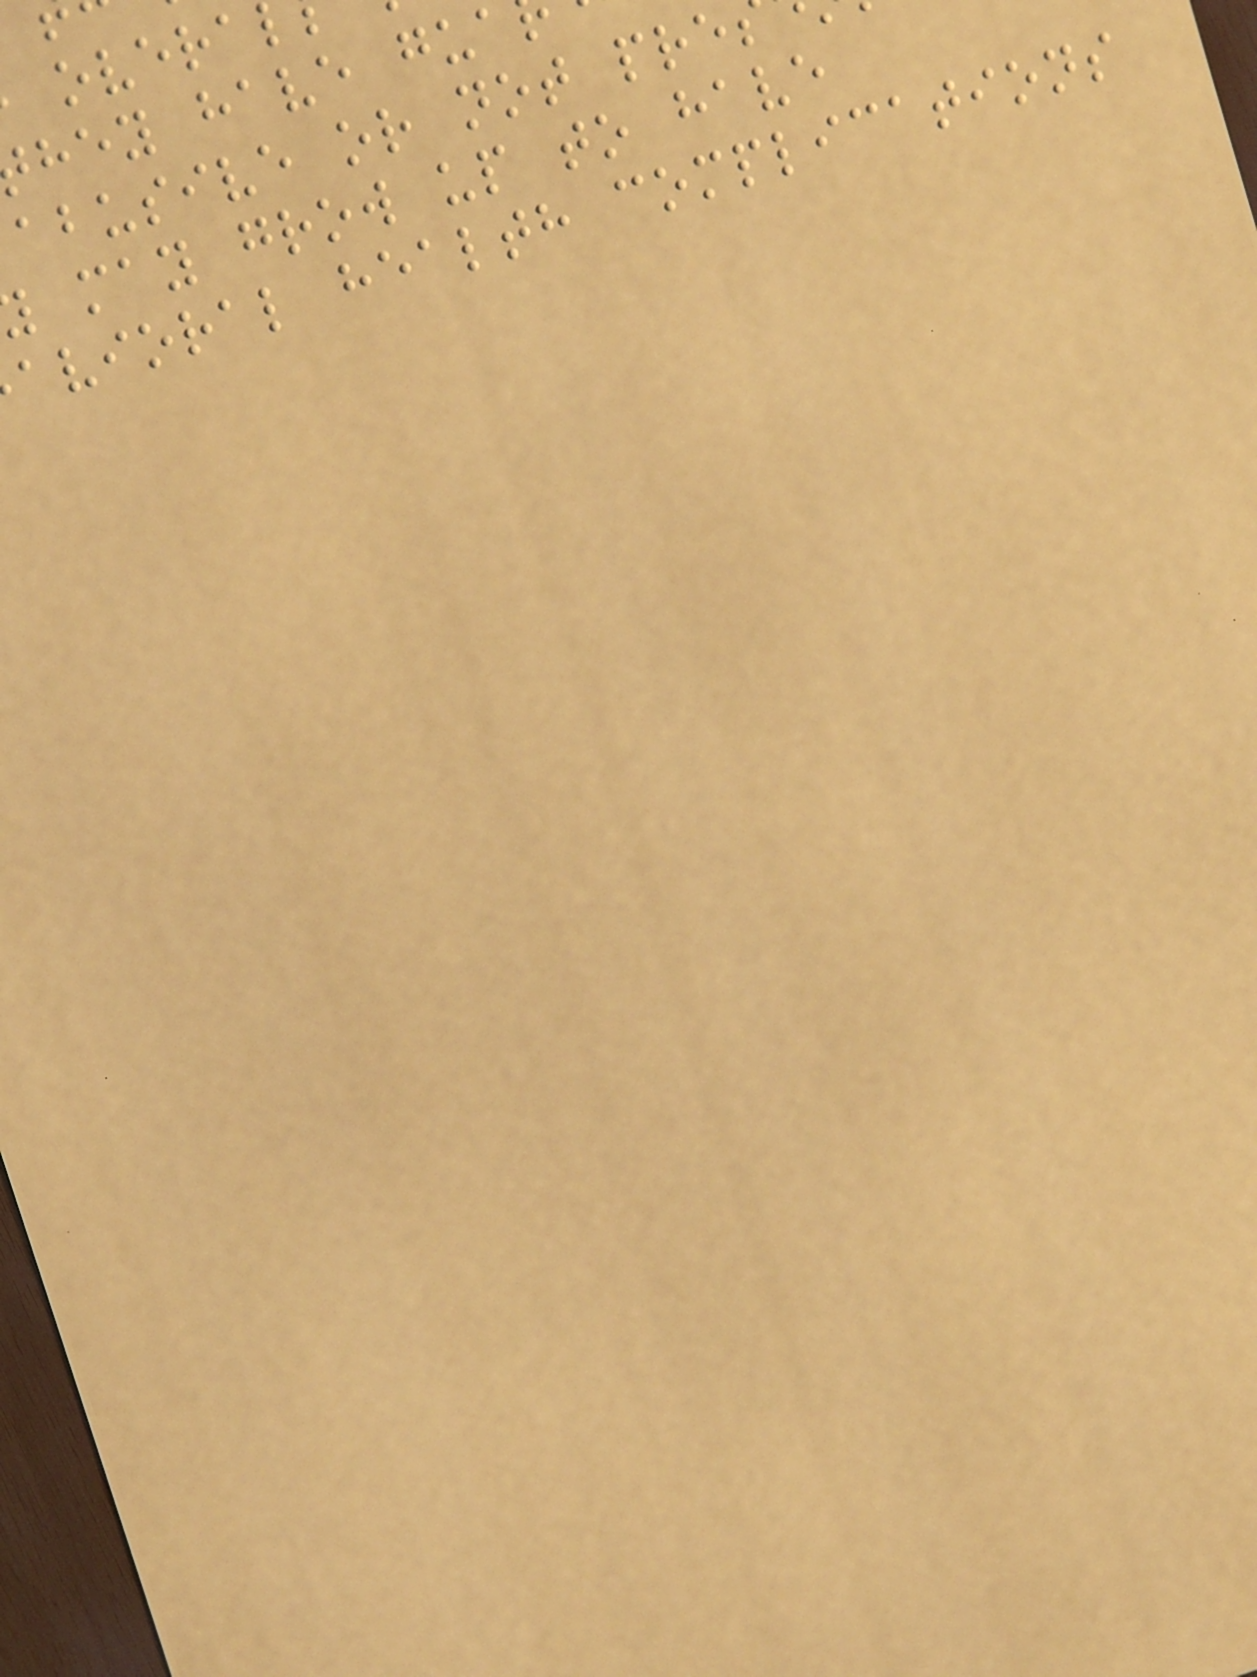hey have gua
abusive or not pre
may grow up to have
avioral health complications
